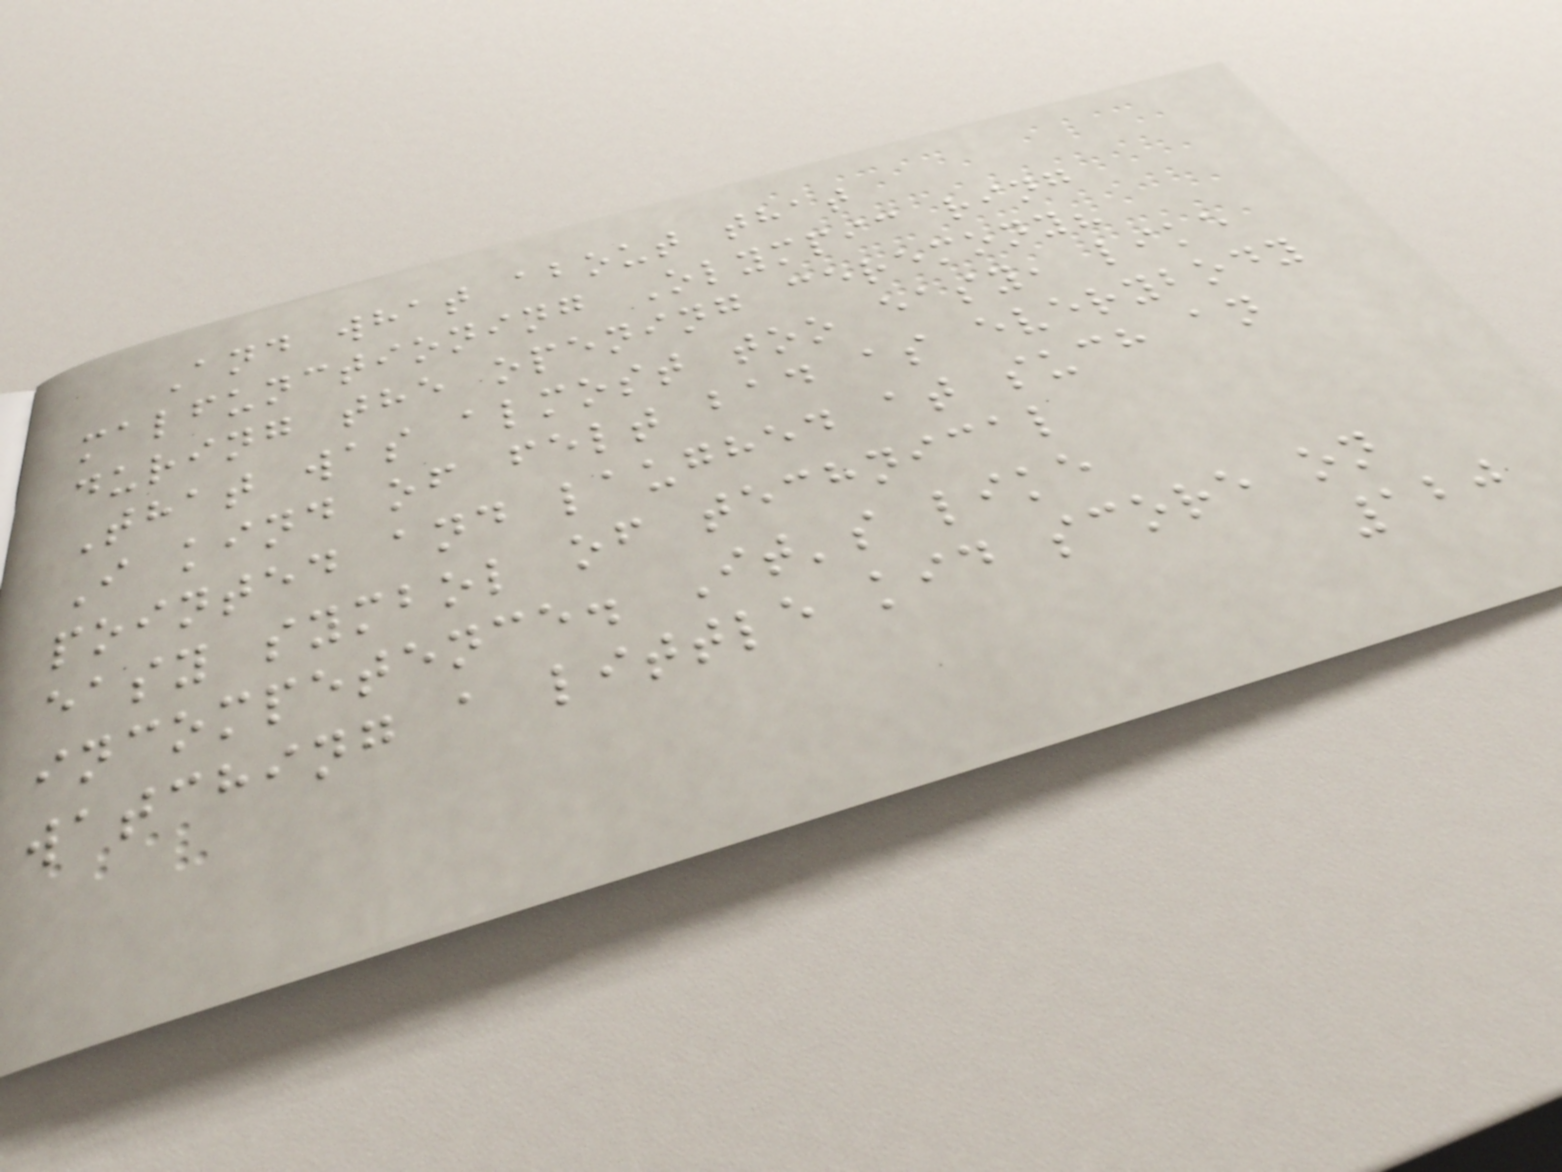And what about that
malfunctioning Olympic ring
during the opening ceremony?
That was almost too easy, like
I kind of felt bad as everybody
pointed and laughed at such an
easy symbol of technical
incompetence. It's like
watching a little kid score on
120
